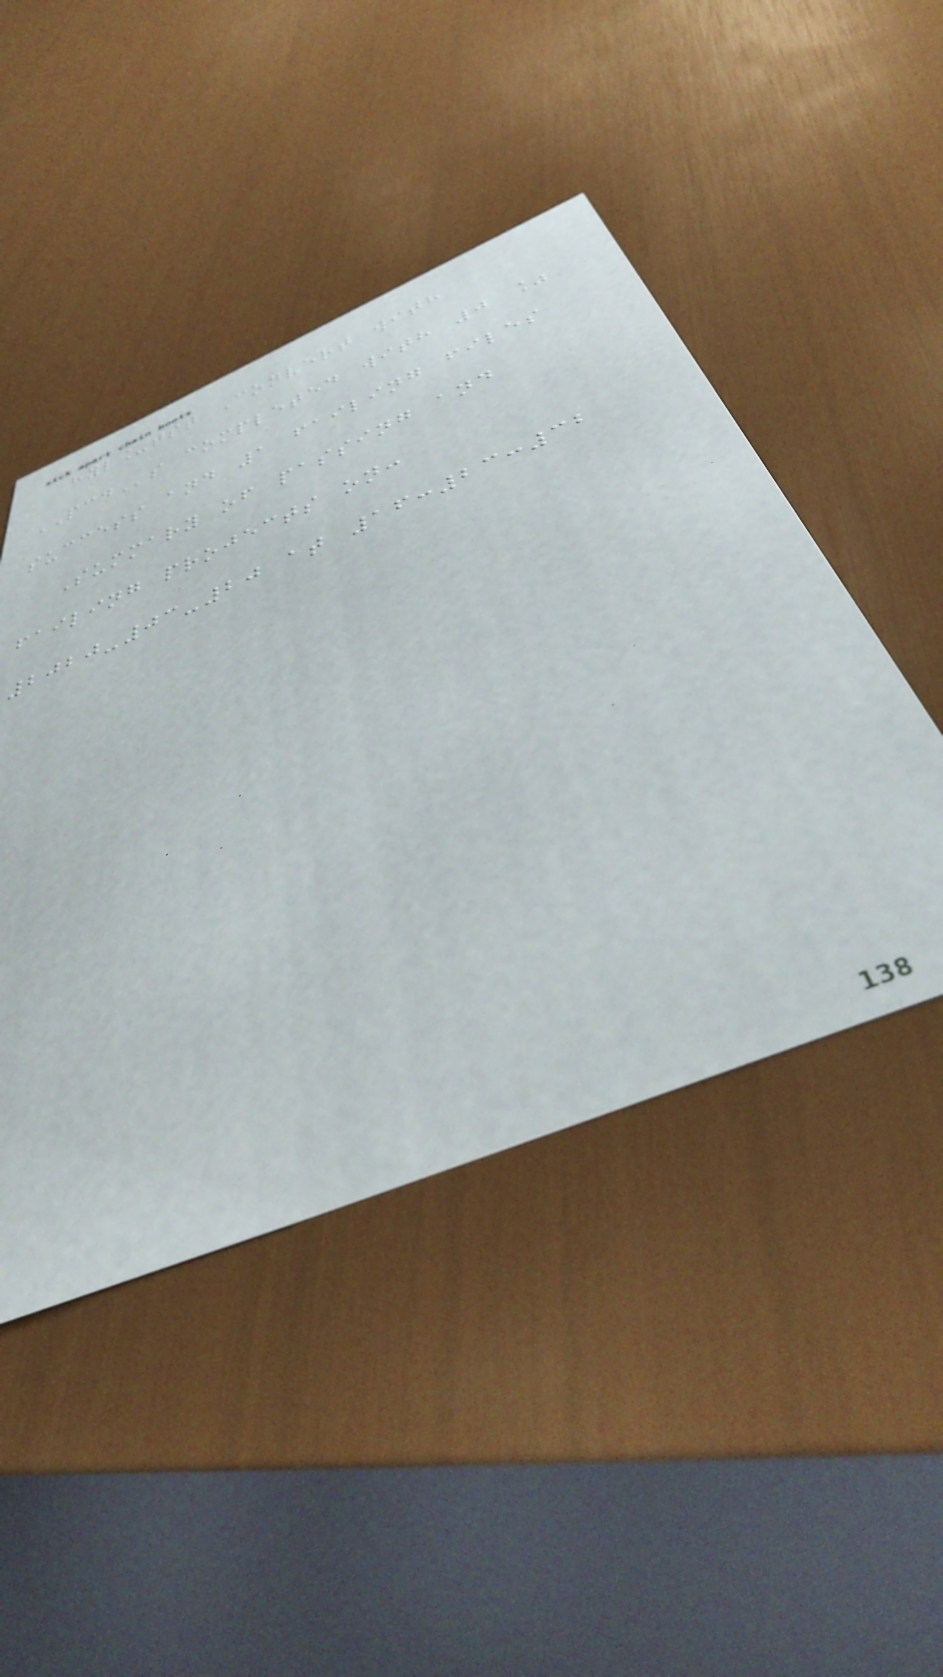hyl_tst Convert with
PCDs completed with 0 %
success and 1 failing files
Summary of passing and
failing projects on:
2020-03-20 at 16:23:32
